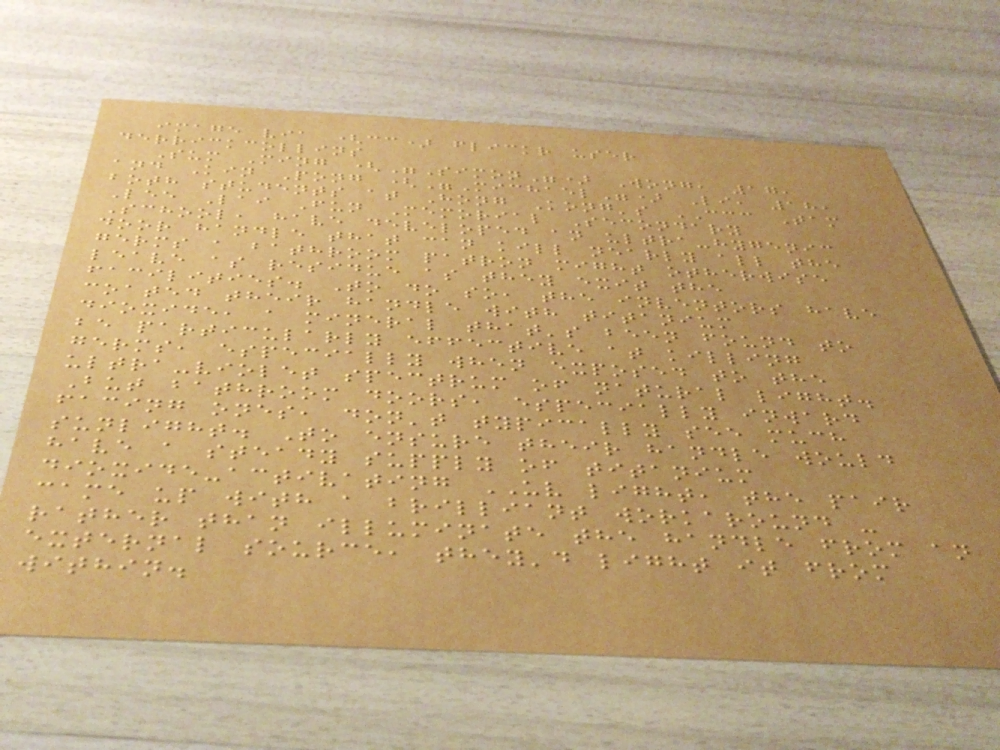image via (cc) flickr user
derrickcollins
Sum Ming ("Simon") Wong, 17,
and Kin Pong ("Michael") Li, 18,
both students at Hong Kong's CCC Tam
Lee Lai Fun Memorial Secondary
School, have developed an ultra-hygenic
door handle that can kill nearly all the
germs a bathroom patron might otherwise
leave as residue as they exit the
facilities. To do so, the inventors have
coated their handle with titanium
dioxide, a mineral that's been found to
be particularly effective at killing
germs, especially when exposed to the
ultra-violet spectrum of natural light.
But bathroom doors, especially inward
facing ones, don't typically see much
sunlight. To ensure their handle would
have a steady supply of titanium
dioxide-activating UV light, the pair
came up with a brilliant workaround -
rather than illuminate the handle from an
external source, they'd light it from
within.
